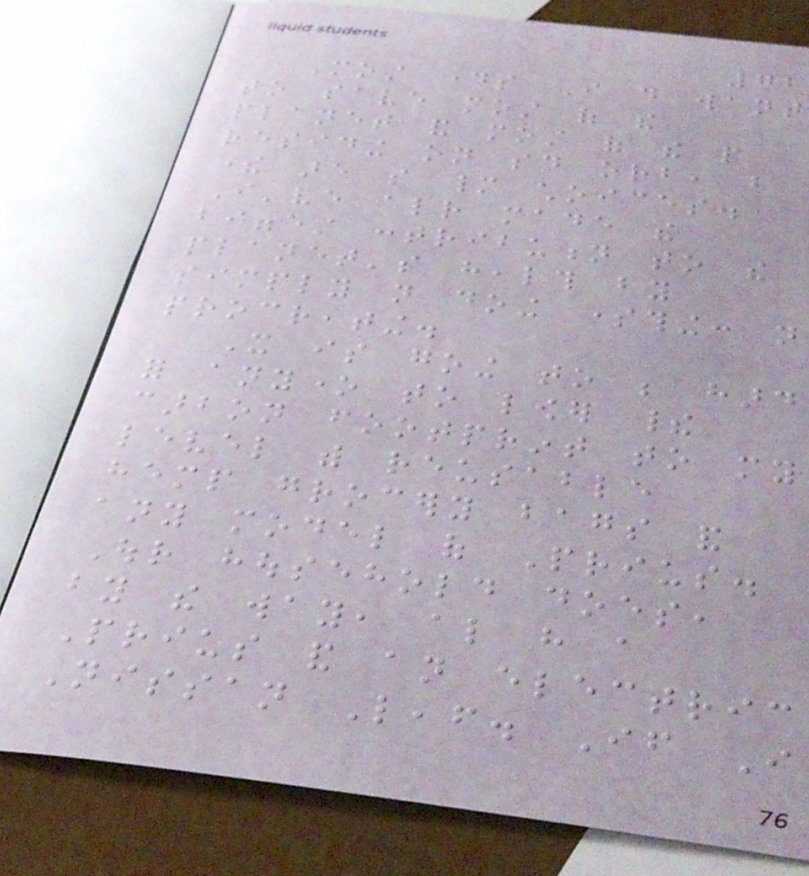72
Most days I do want
to save most of the
planet and most of the people
residing on said orb, but
there are so many choices.
I've already made the
biggest contribution to the
planet's health by
simply not doing something: not
procreating.
It is going to be hard
for anyone to lower their
carbon footprint to my
level with reusable
hemp grocery bags and
any model of Prius.
Our household does,
by the way, also have a
Prius and an electric
Nissan Leaf. If I
